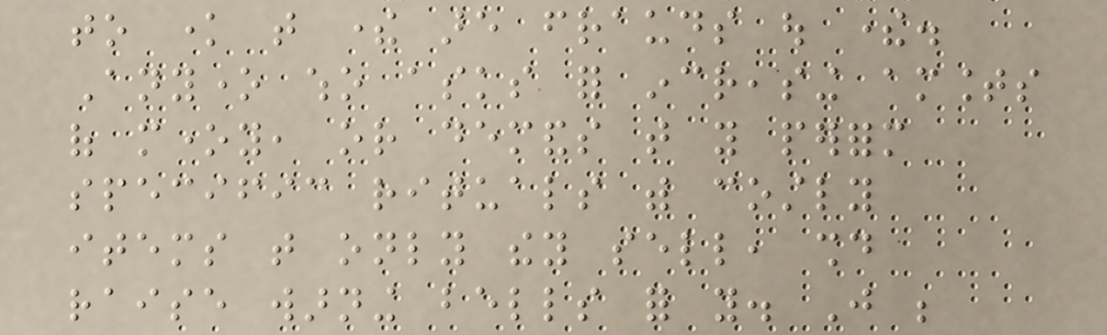to know that there are frauds out there.
Anyone who asks for increasing amounts
of money, or demands that you perform
specific rituals with costly
items that only they sell, should
raise warning bells for you. Just be
